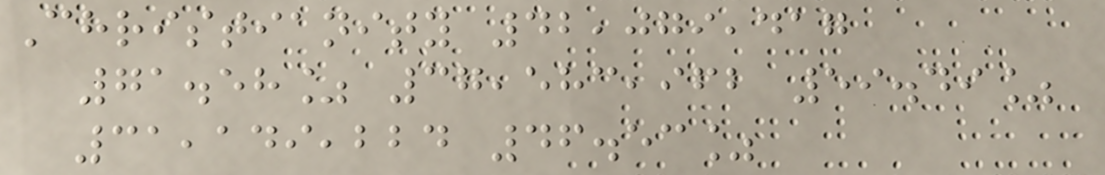Christianity 42,079,417
71.58% 37,583,962 59.49%
31,149,224 46.53%
